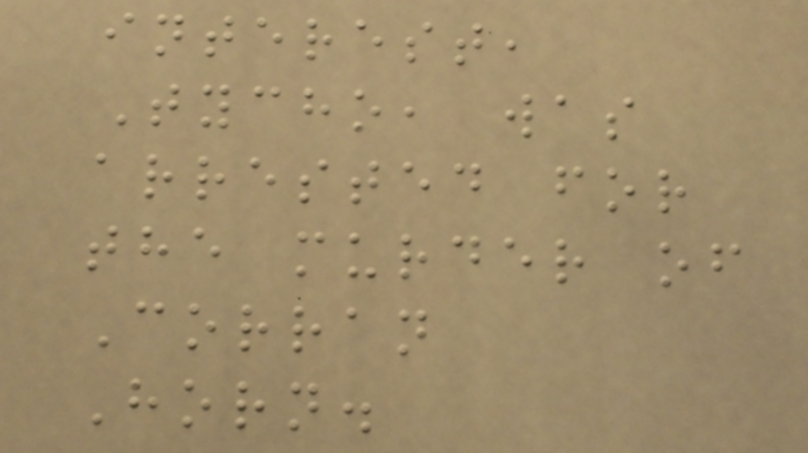interest,
Tycho, was
arrested for
the murder of
Corran
Horn.
